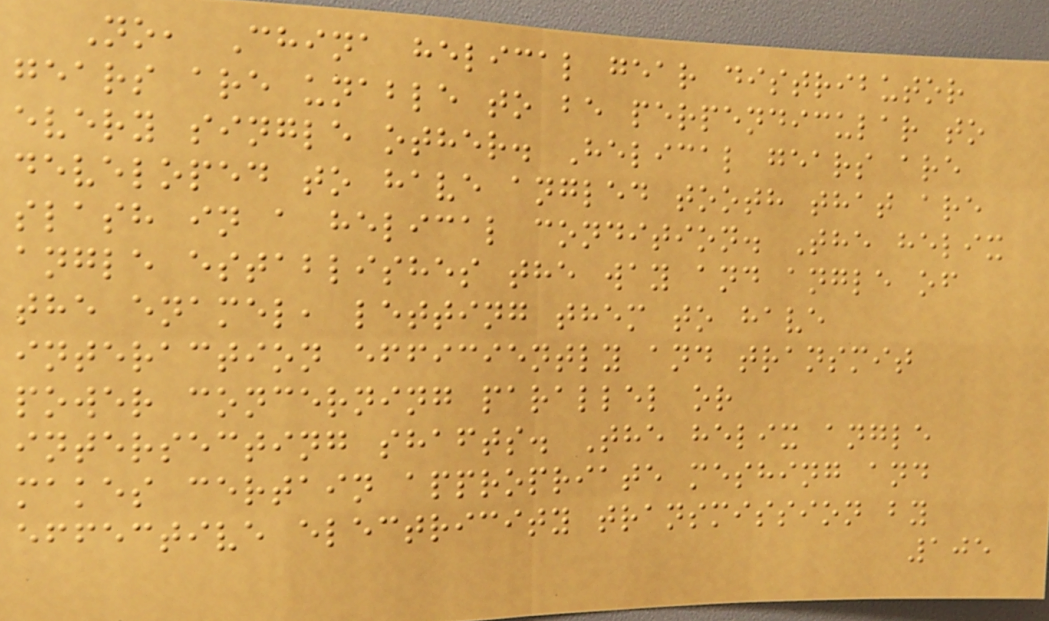No, China helical gear distributor
gears are unable to be perpendicular to
every single other. Helical gears are
developed to have angled tooth that are
slash in a helical condition. The helix
angle establishes the way and angle of
the enamel, letting them to have
interaction efficiently and transmit
power concerning parallel or
intersecting shafts. The helix angle
makes certain appropriate meshing and
effective electricity transmission by
105
